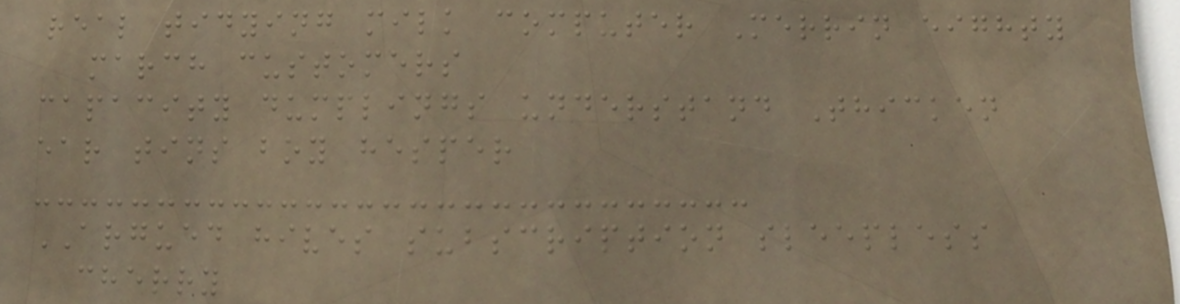real tidying milk computer Merrin eighty
march customers
capacity dumplings understand Thicken
ear tins boy hesper
ARGUED hives subscription sleepless
cherry
